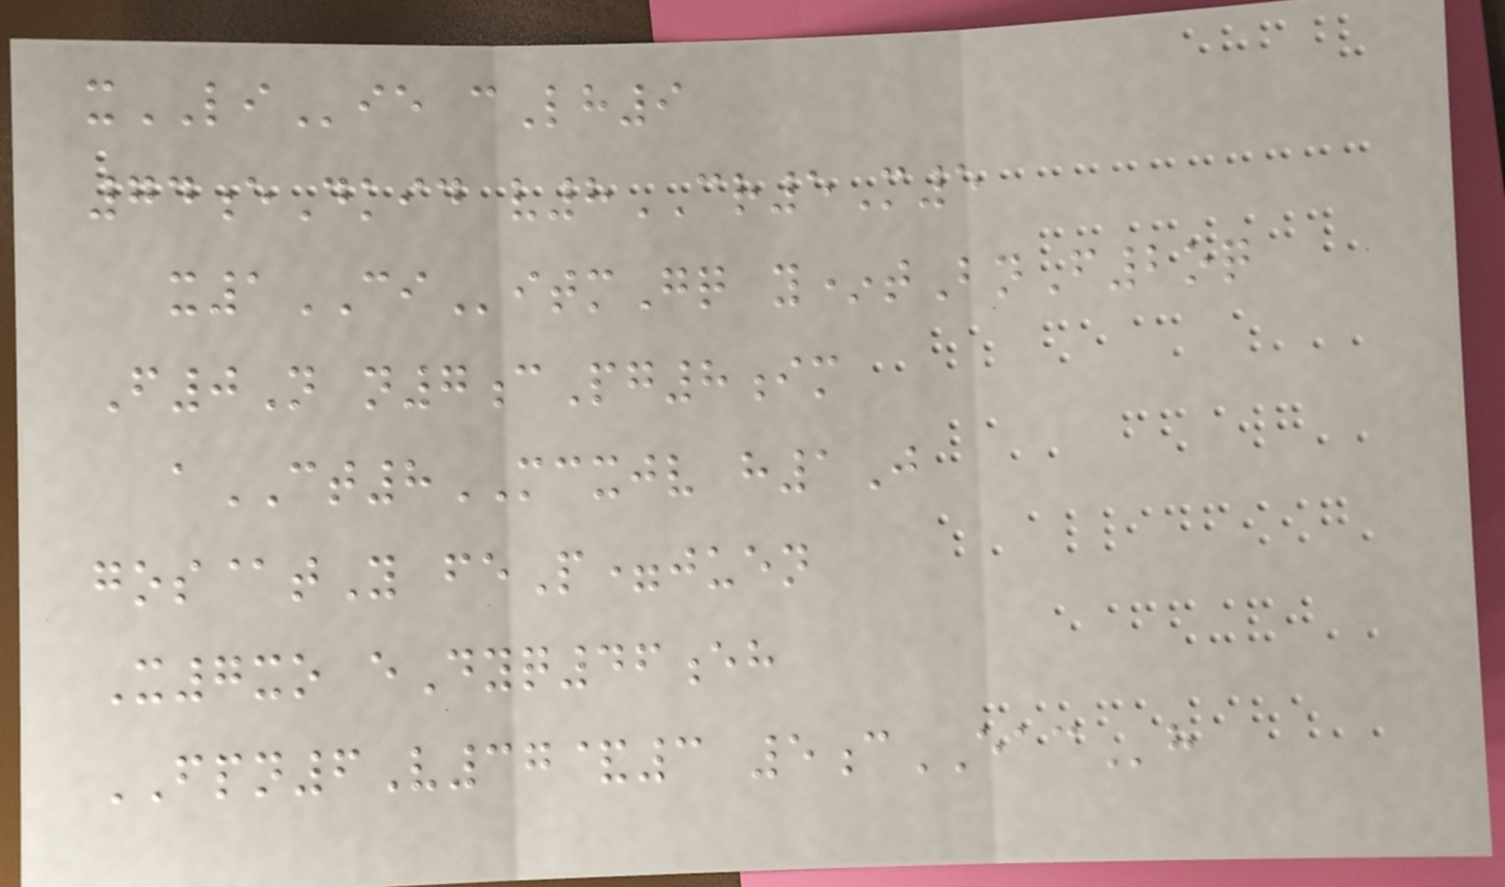xLIie cLh9
74eDkid v8CR5M5
x1CIitmGq y*tBnF2oq
F0N n7cPg8im
aCT8MCXJV h1J
gos@tY feP=juen
X7xo eDyq46eh
FPN6V37&3 5cEACh
